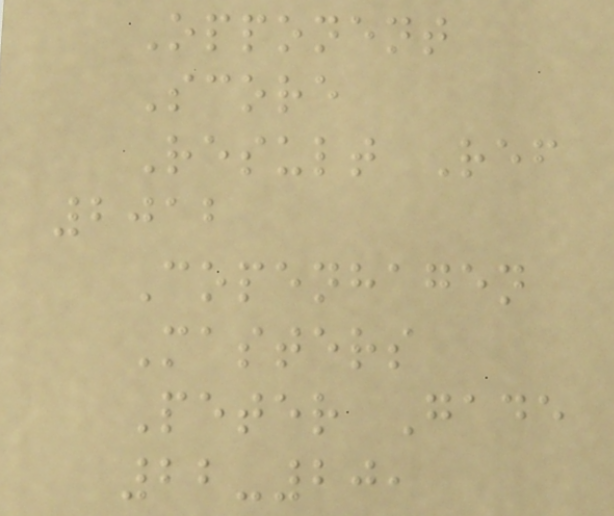Opponent
Score
Result Ref
2012
Copenhagen
Masters
Peter Gade
22-20,
